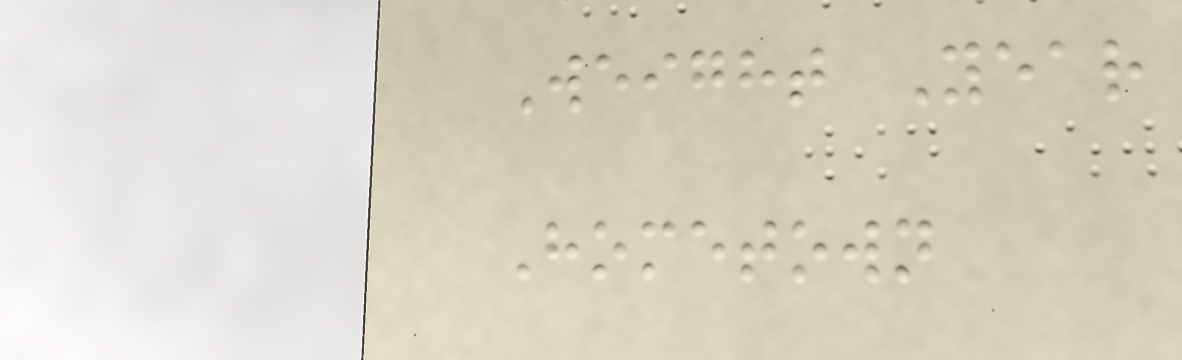Weight Year
Hometown
